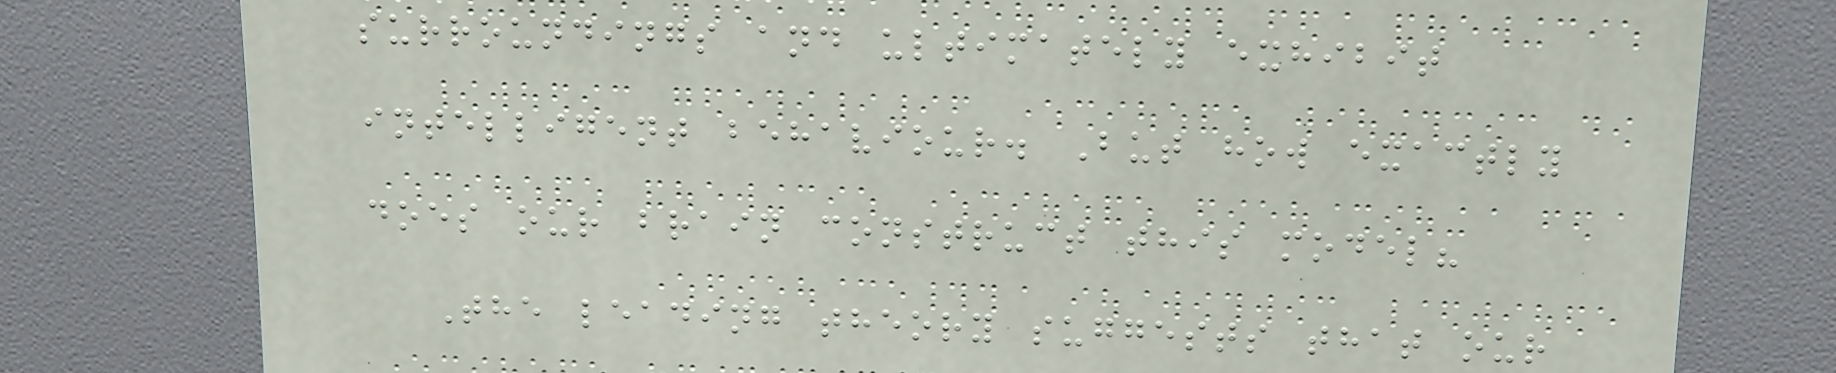surroundings and ultimately exhibit
intelligent behaviour. But how exactly
does our brain construct this model?
The leading theory suggests that our
